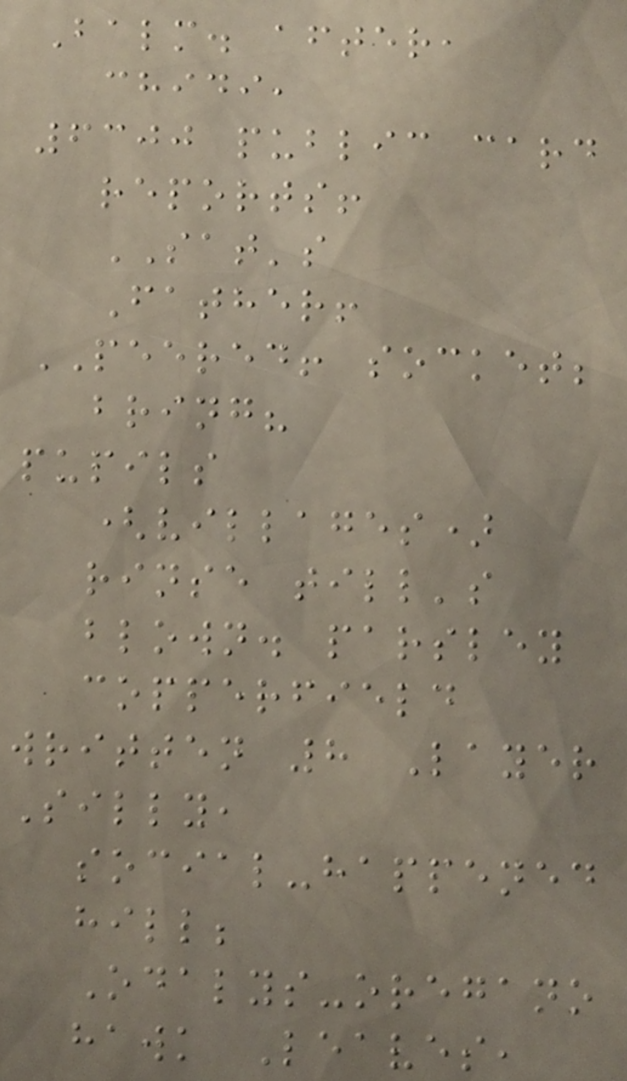Balm. after,
chidi,
6300 public card
reports!
SAT's
Father!
PEERED! socket;
bring?
pupils
(villages)
rinse till's
blown. parsley
copperfield
written 8 Layer
Silly,
social-happened
hill;
Odalys-oregano
hawk Leaves,
